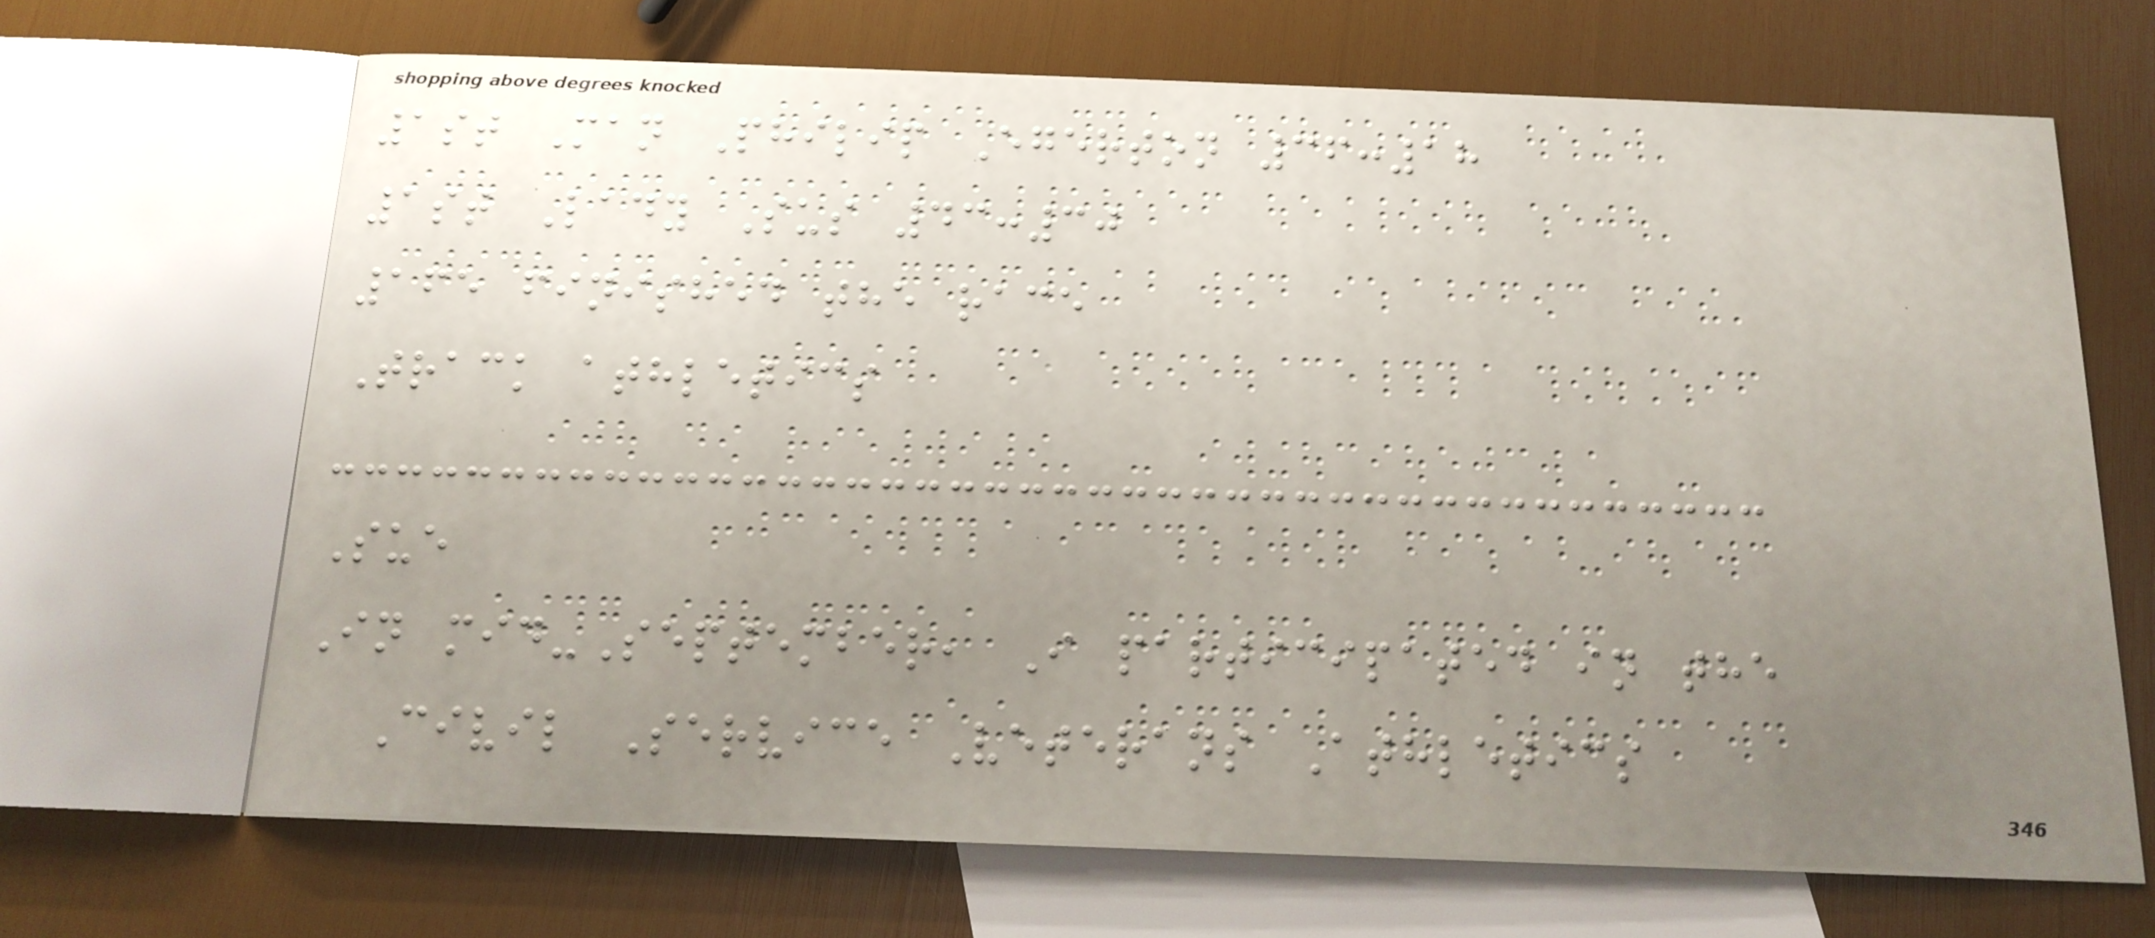1st Man Philip Egerton 36:18
1st Lady Sus 43:30
165 finished the race
Track athletics
Sue
In mid-September, I participated in the
Civil Service Veterans Athletics
